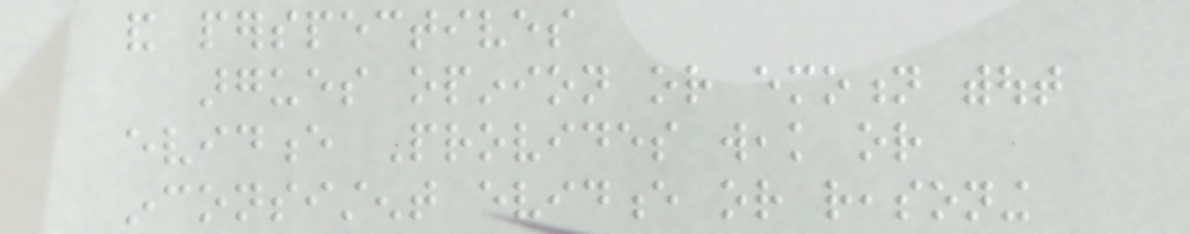and perspectives
argues opinion or emotion without
evidence Provides weak or
inconsistent evidence or reasoning
